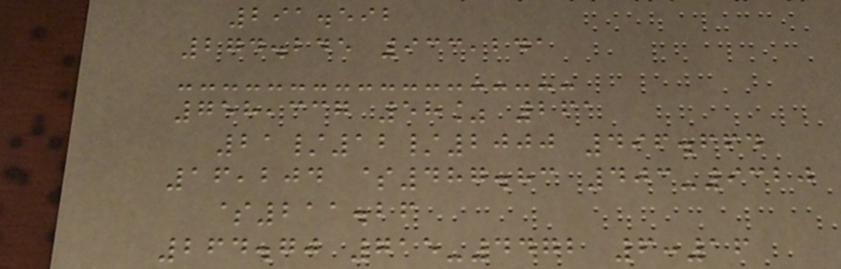291.592
274.245 933,241
758,337 58% 261
21/12/2000 496.664
16,204 $487.83 403-9320
$211.26
264.70 715-4472 6:16
